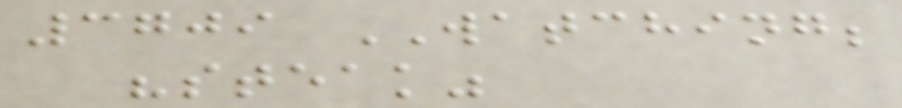3709 WATCHING;
"steak"
